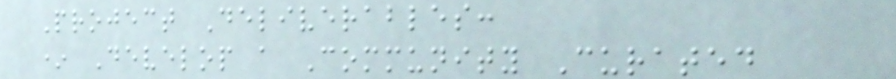Project Deliverables:
* Develop a Community Curated
